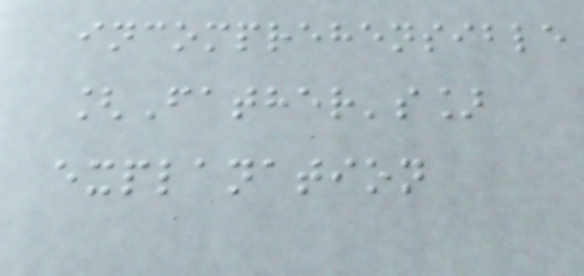incomprehensible
[Father's]
explanation
